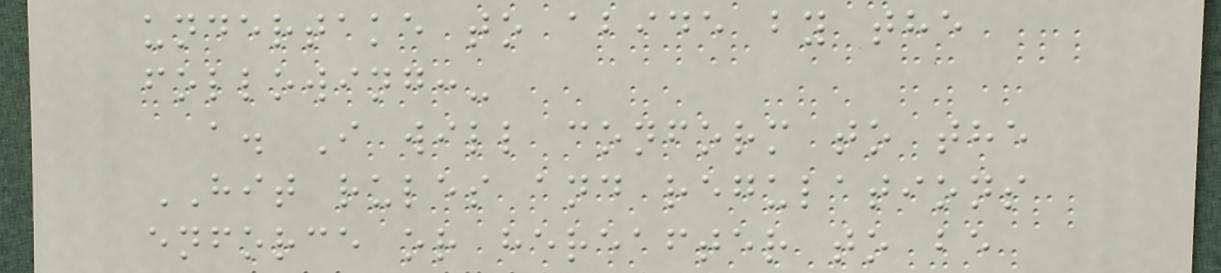undertake to abide by the
following:-
a. I will conform to the
HIT rules and regulations
enforce or hereafter to be
